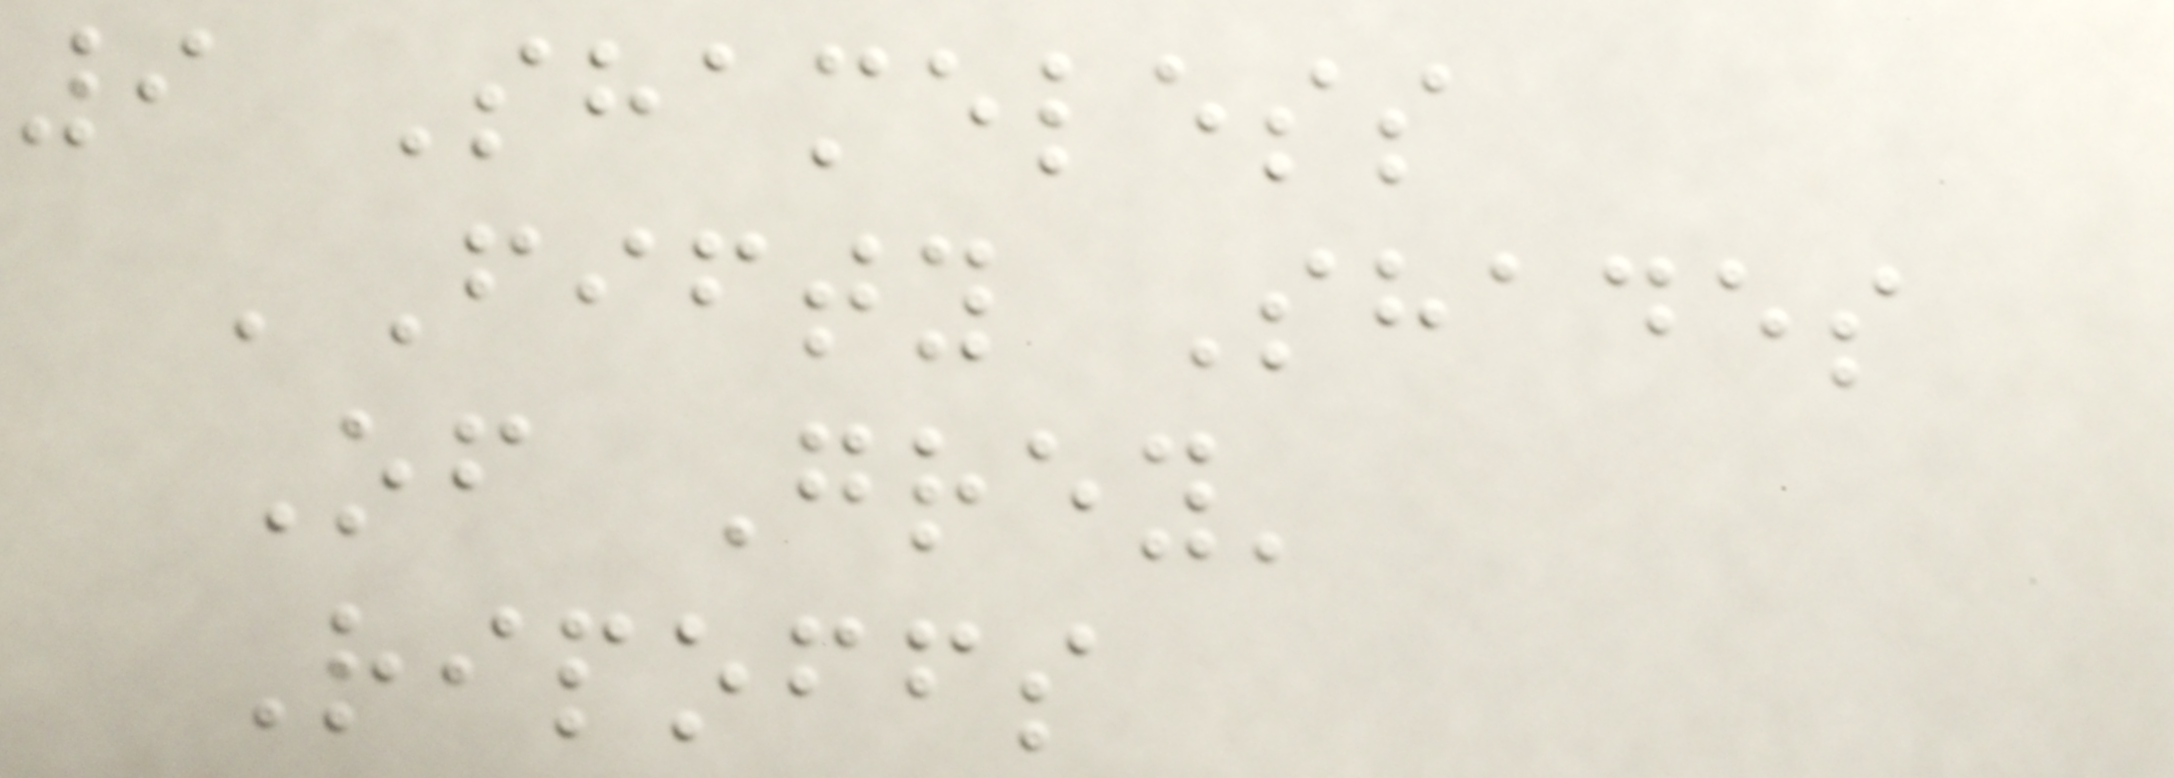9 Shameless
'Fifty Shades
Of Grey'
Ripoffs
